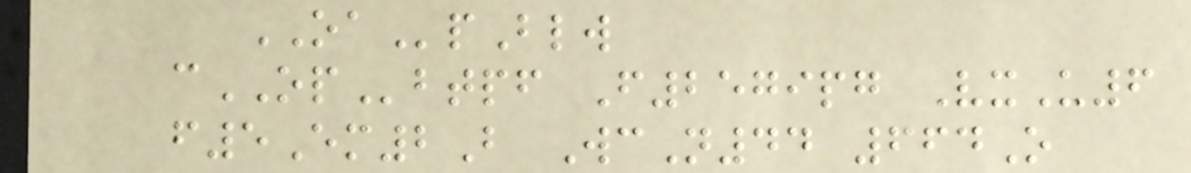OApBlw
cOPbtpf F2579pg VxU6
f5Em2B WcN44 664O
